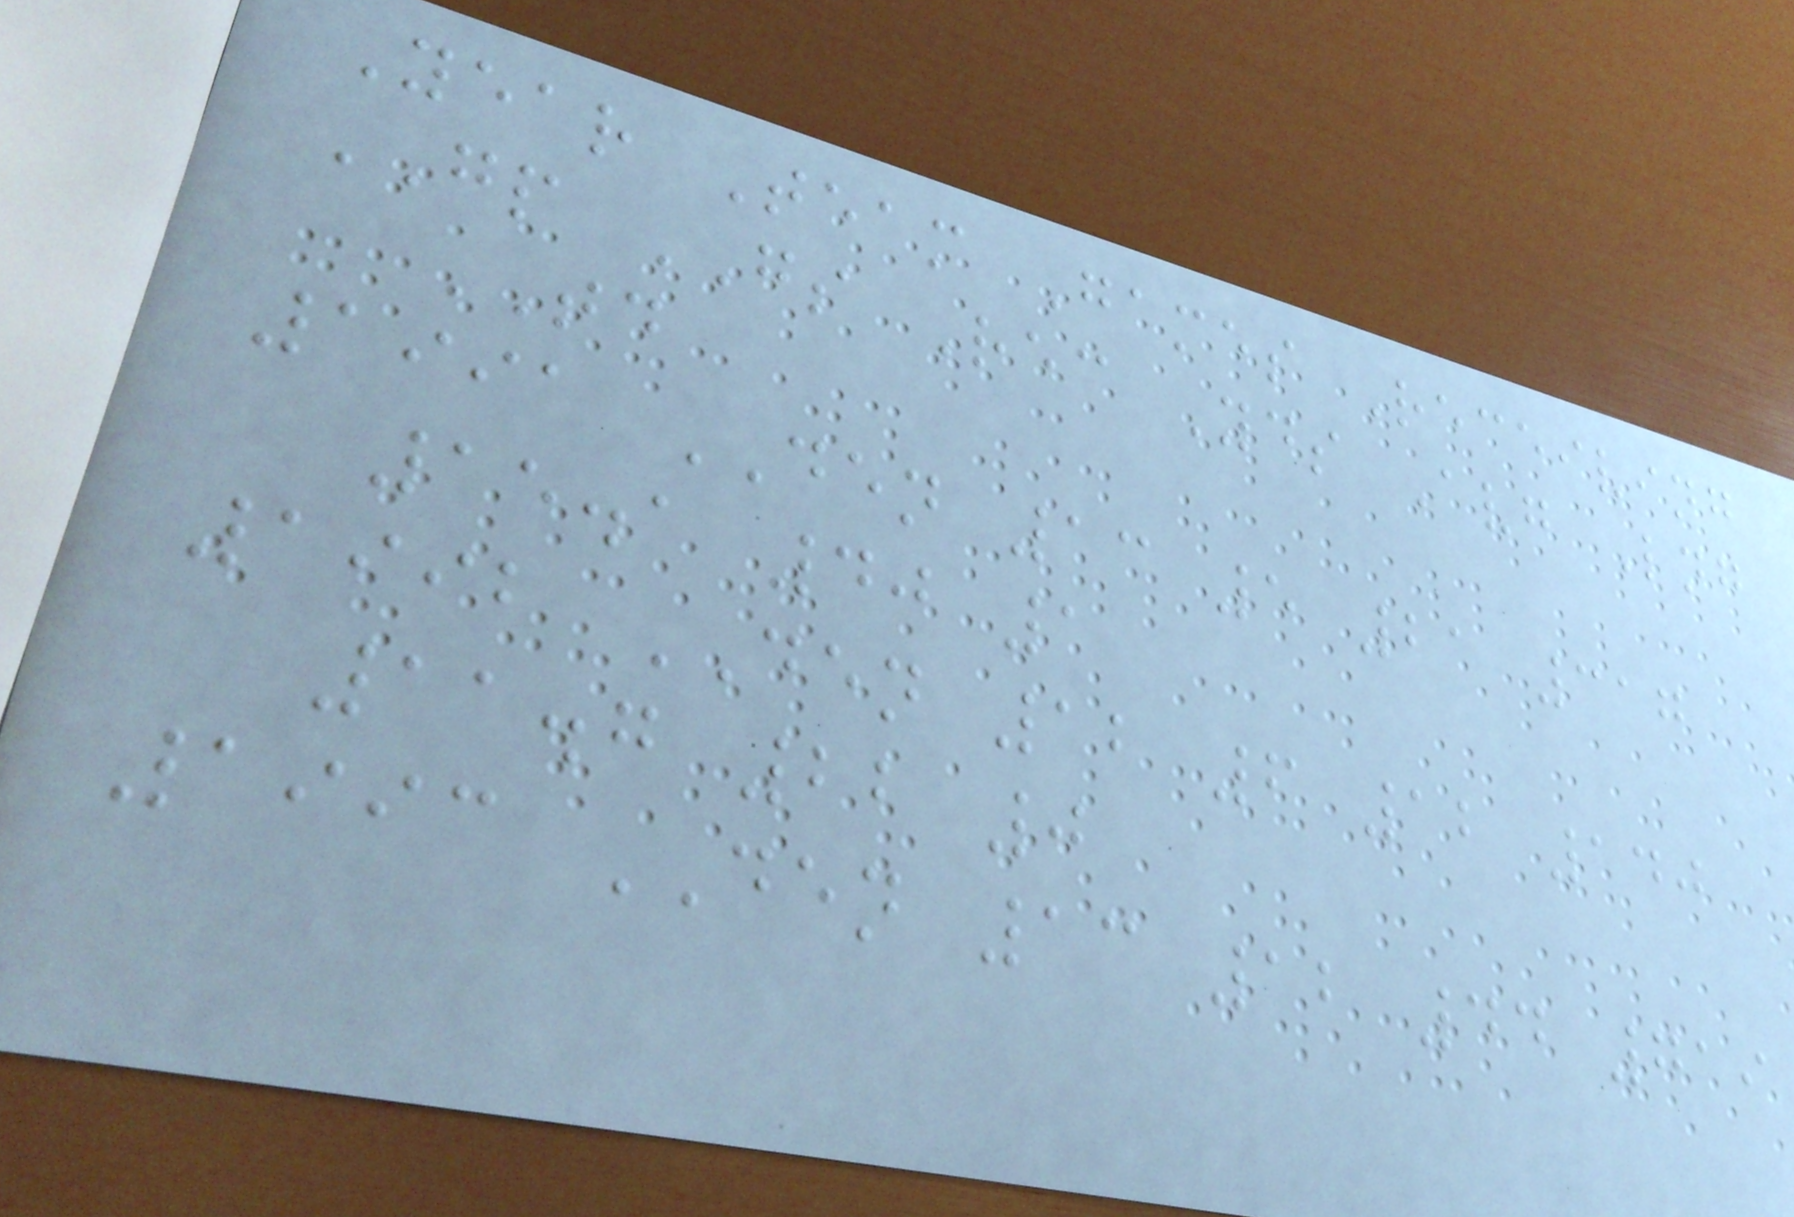Year Team Games Receiving
GP GS Rec Yds Avg Lng
TD
1991 DEN 13 5 21 317
15.1 40 1
1992 DEN 12 6 12 140
11.7 22 0
1993 DEN 13 12 44 719
